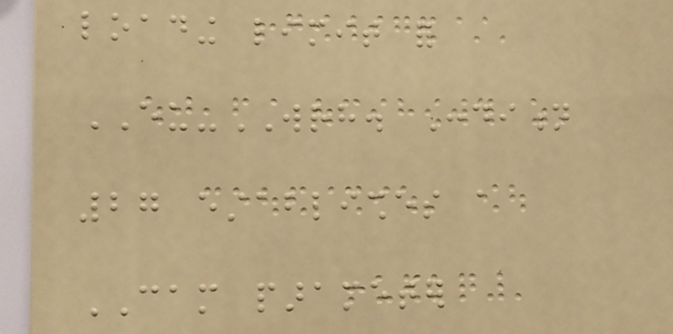loading limit for
EU-WRH. Condition
27 establishes a
CAM parameter
